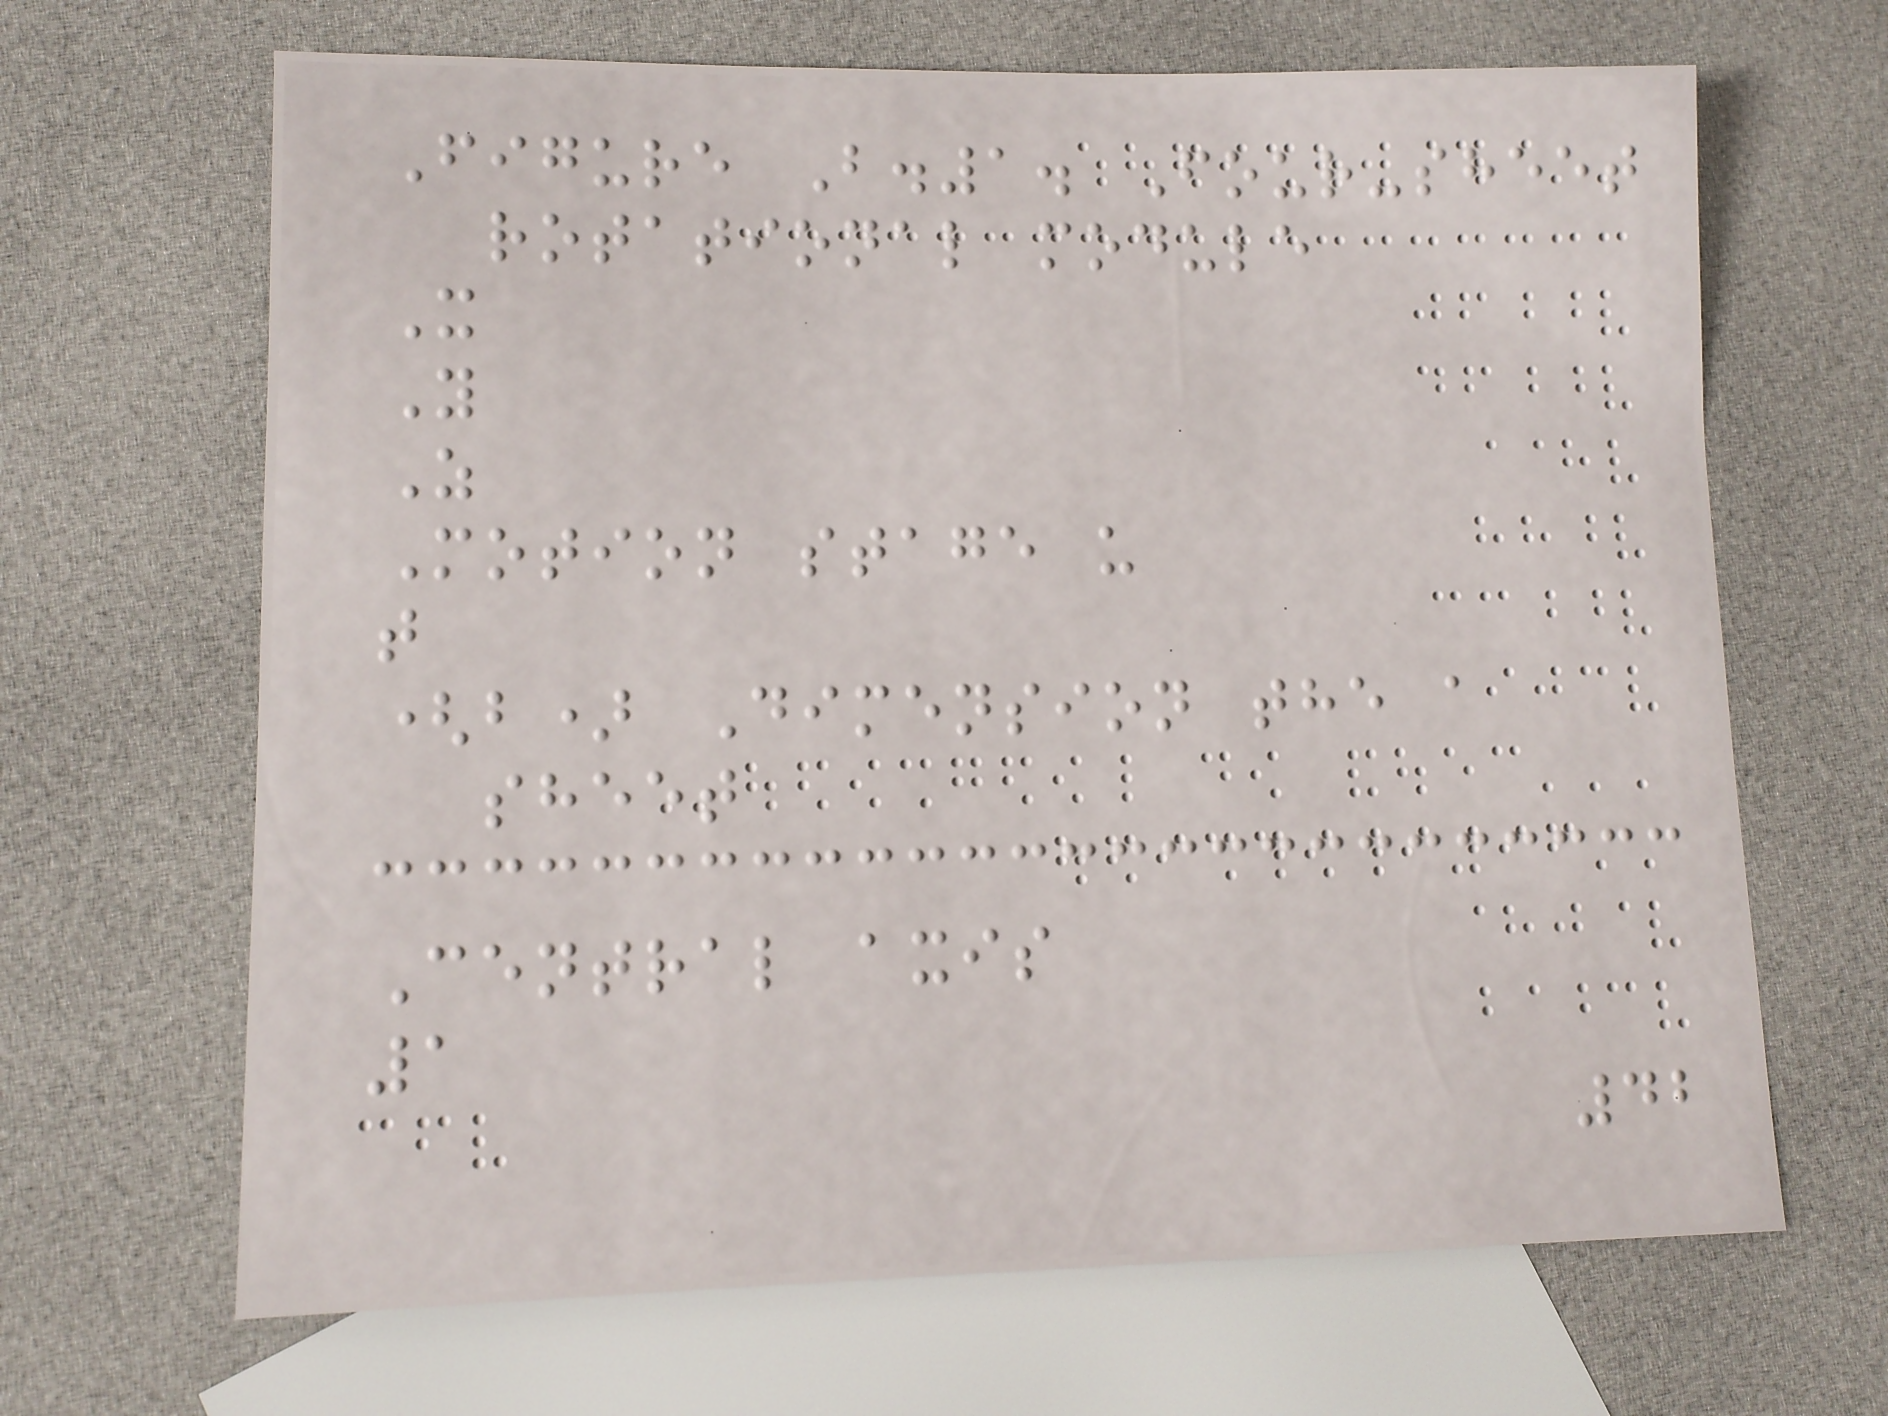Figure B.1. Four-sheet
rotational module
X
Y
Z
Motion stage u
t
(b) Dimension the a
sheet
Central axis
1
42
